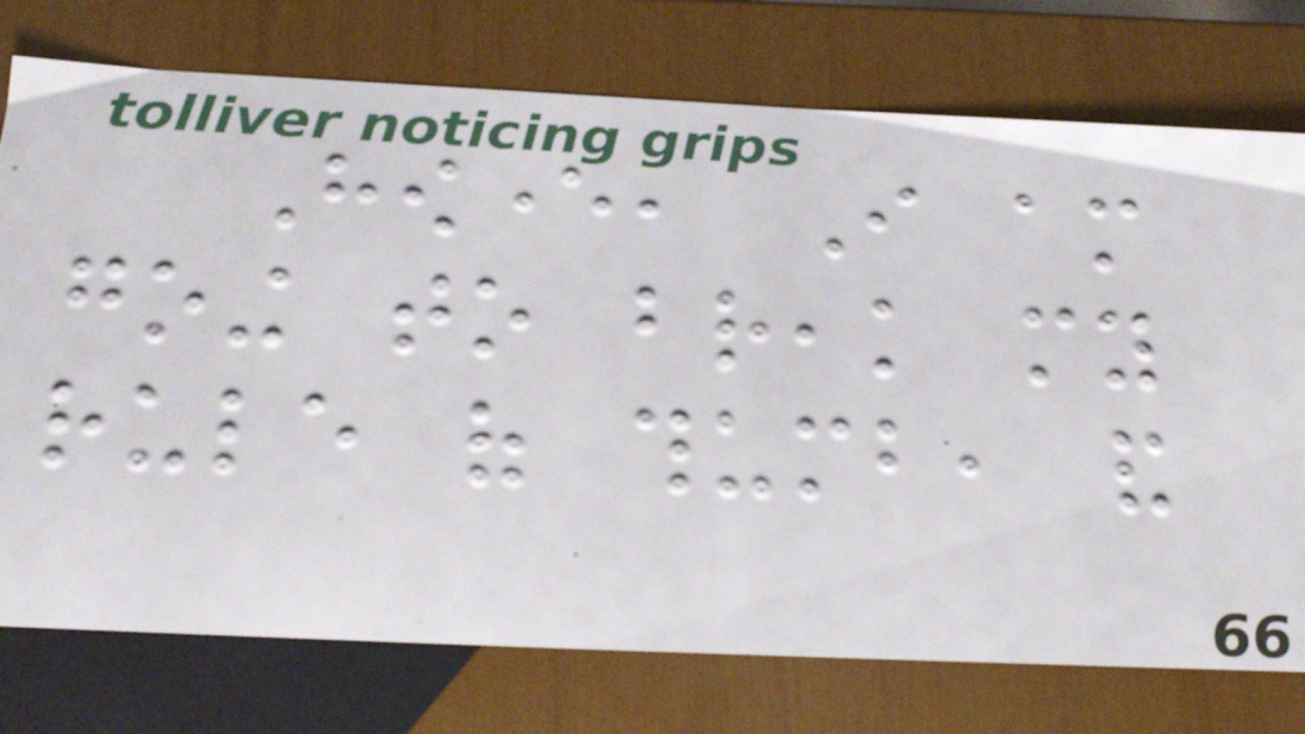However, I am
going to break my
rule of thumb, and
